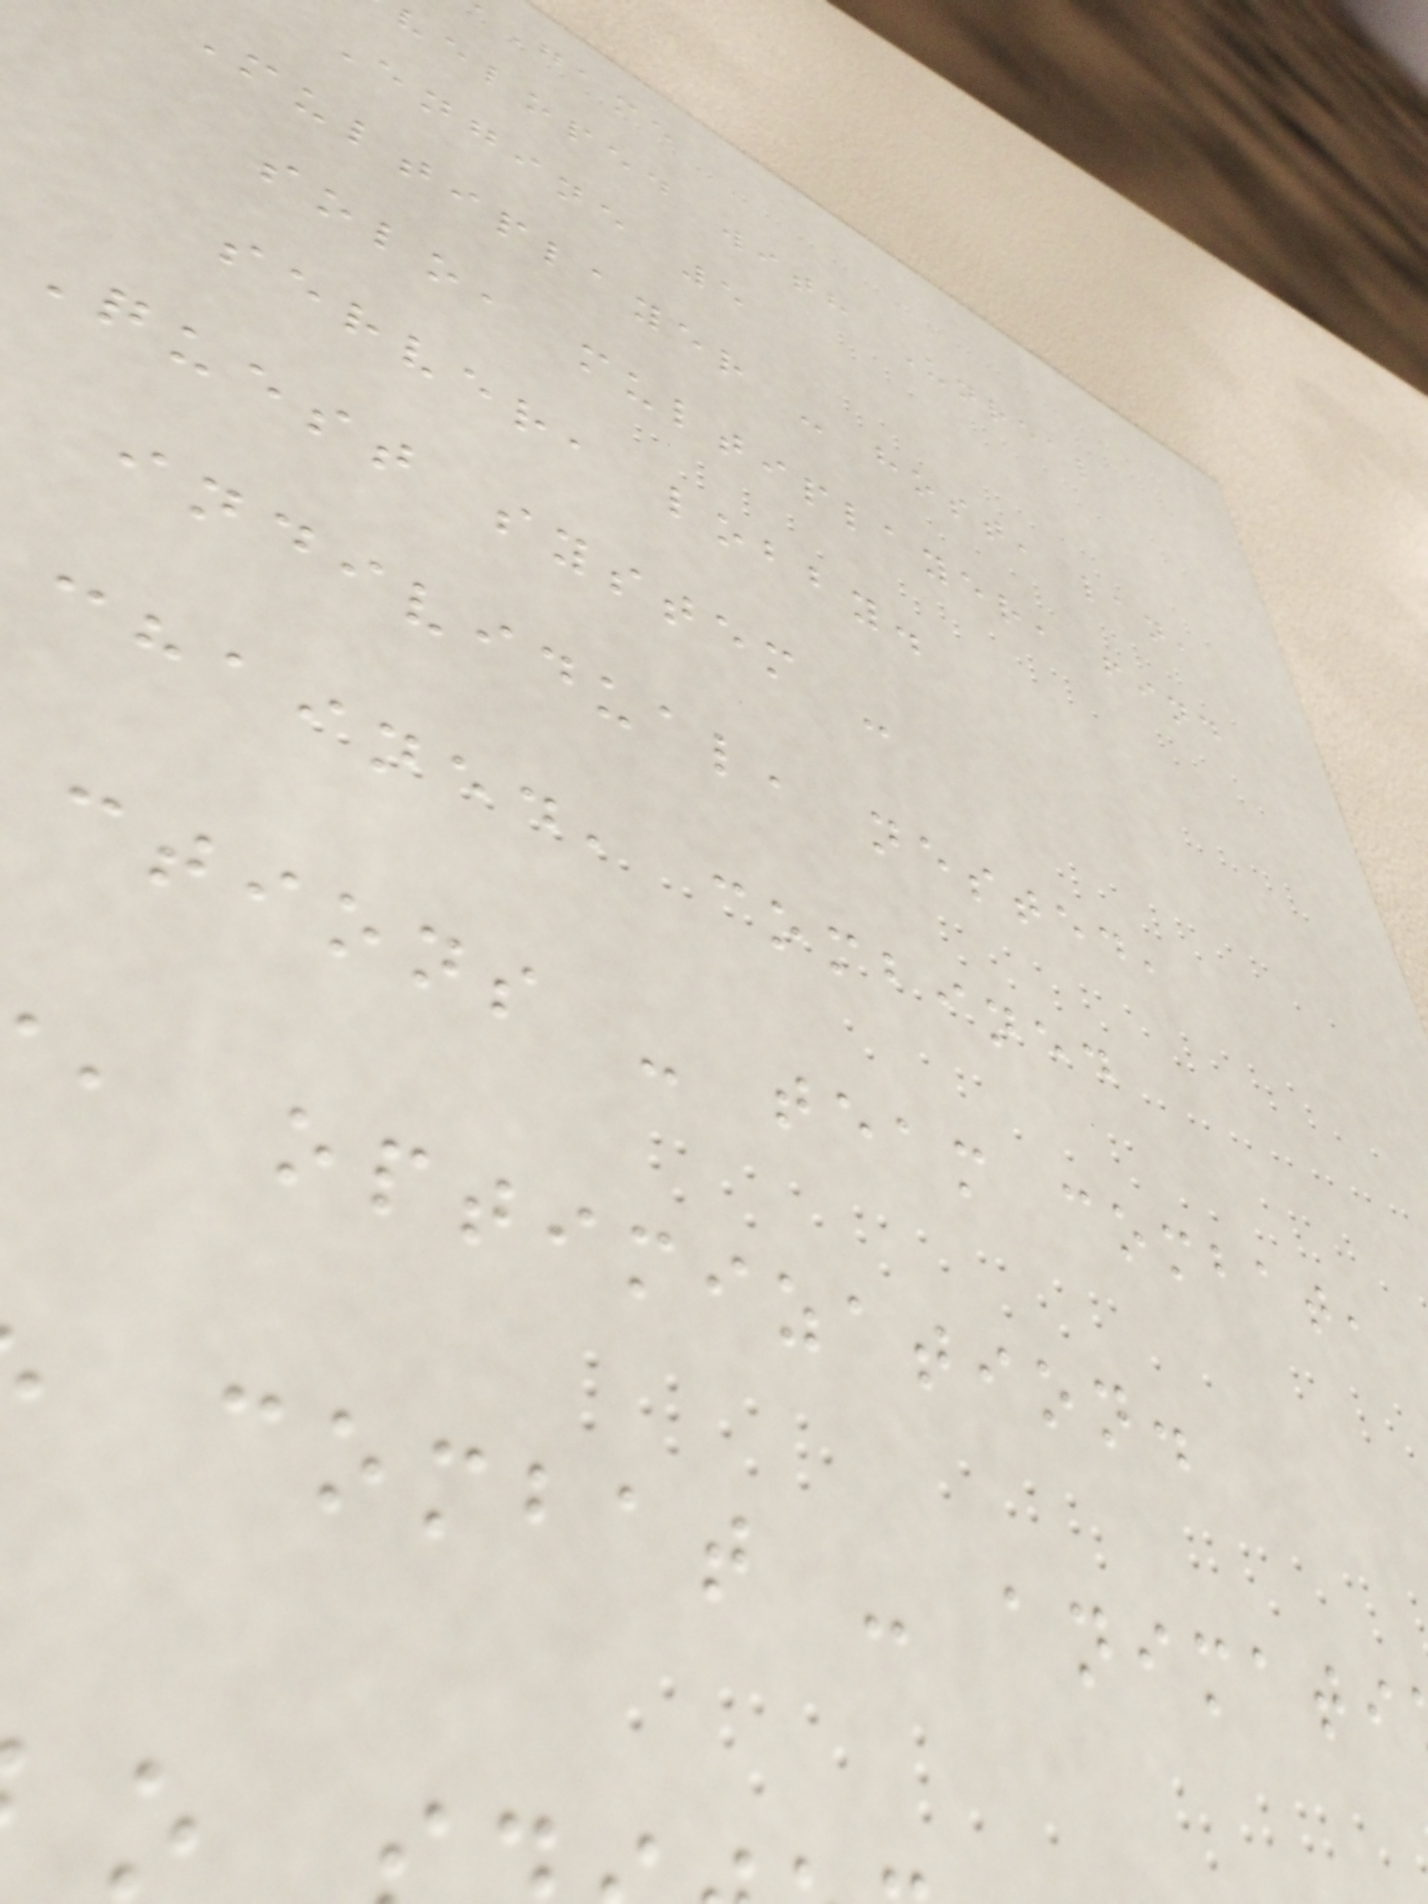Game
veloped with Unreal
Engine 5
Multiplayer - host, lan,
solo, multiplayer, find
server, lobby.
Quest system -
individual, nested,
chained, combined
ctions - team combat,
, optimization.
combat - animati
